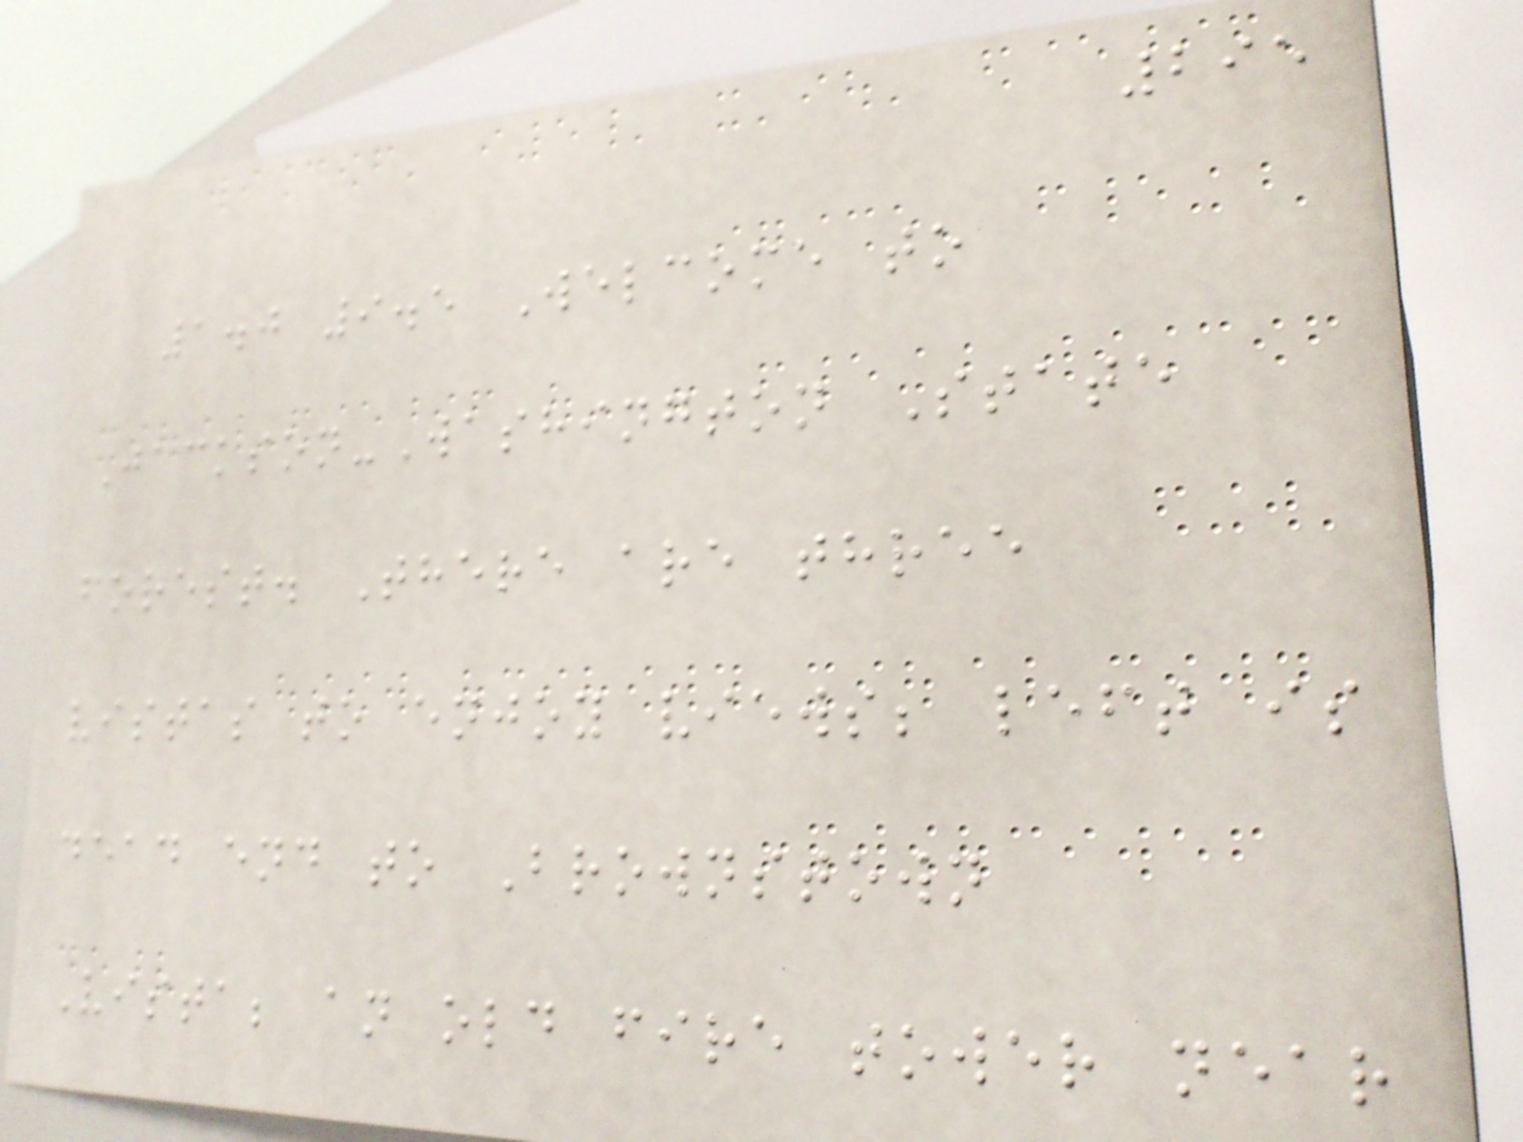295
1.0 9.5 Welcome to
Jackson-Washington State
forest. There are three
vistas to enjoy views; left is
dead end to Brownstown
Vista; an old fire tower near
